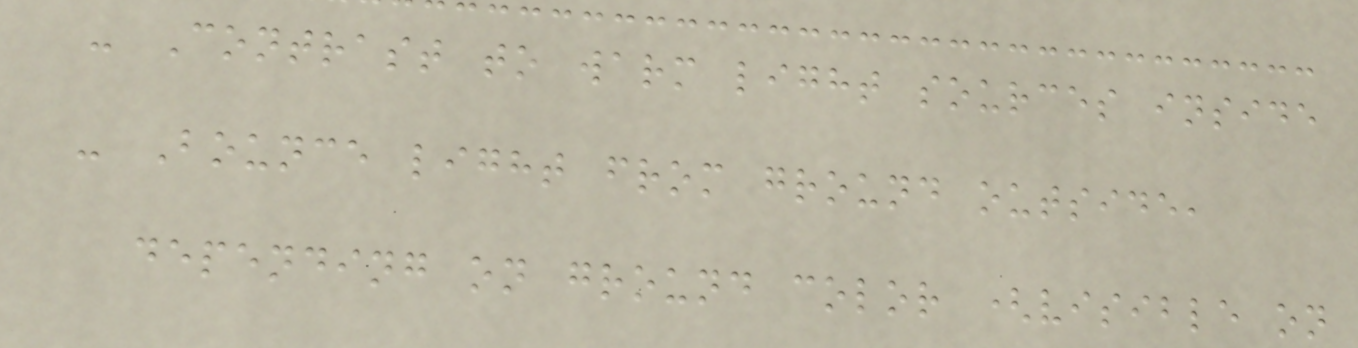- Contrast to warm light sources inside
- Bounce light from ground outside,
depending on ground color (visible on
